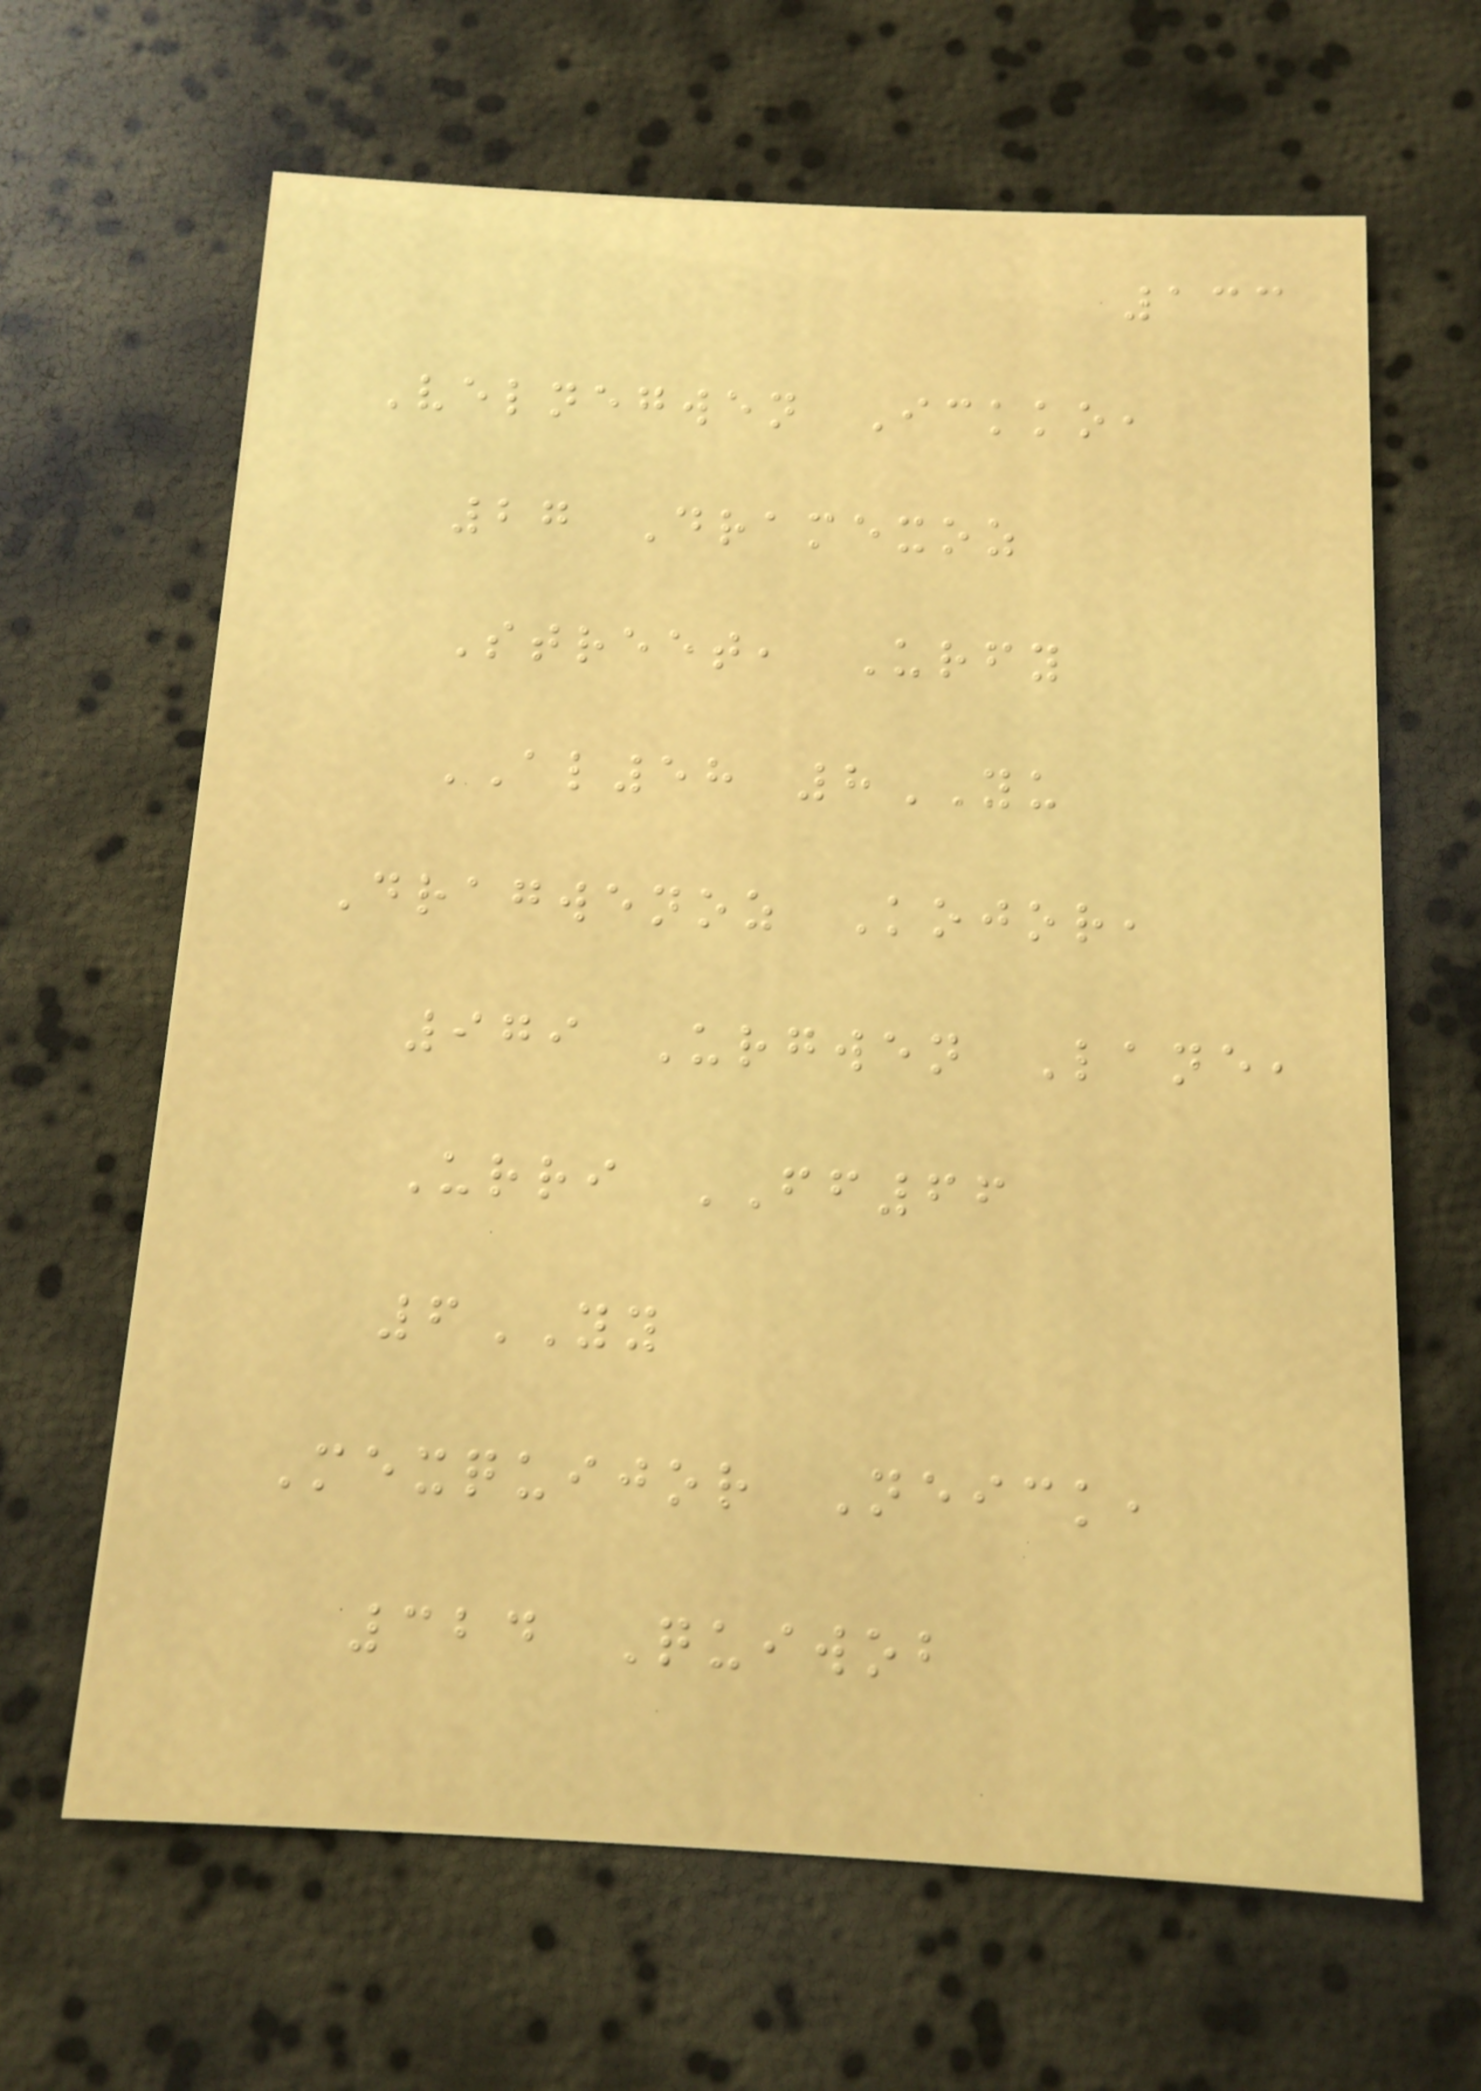133
Velnegwen Ickko,
27 Dramexoz
Street, Urfy
AL58 8YU
Dragwenoz Kojor,
979 Urgwen Lane,
Urri FF66
6YY
Mexquijor Neick,
324 Quiwob
